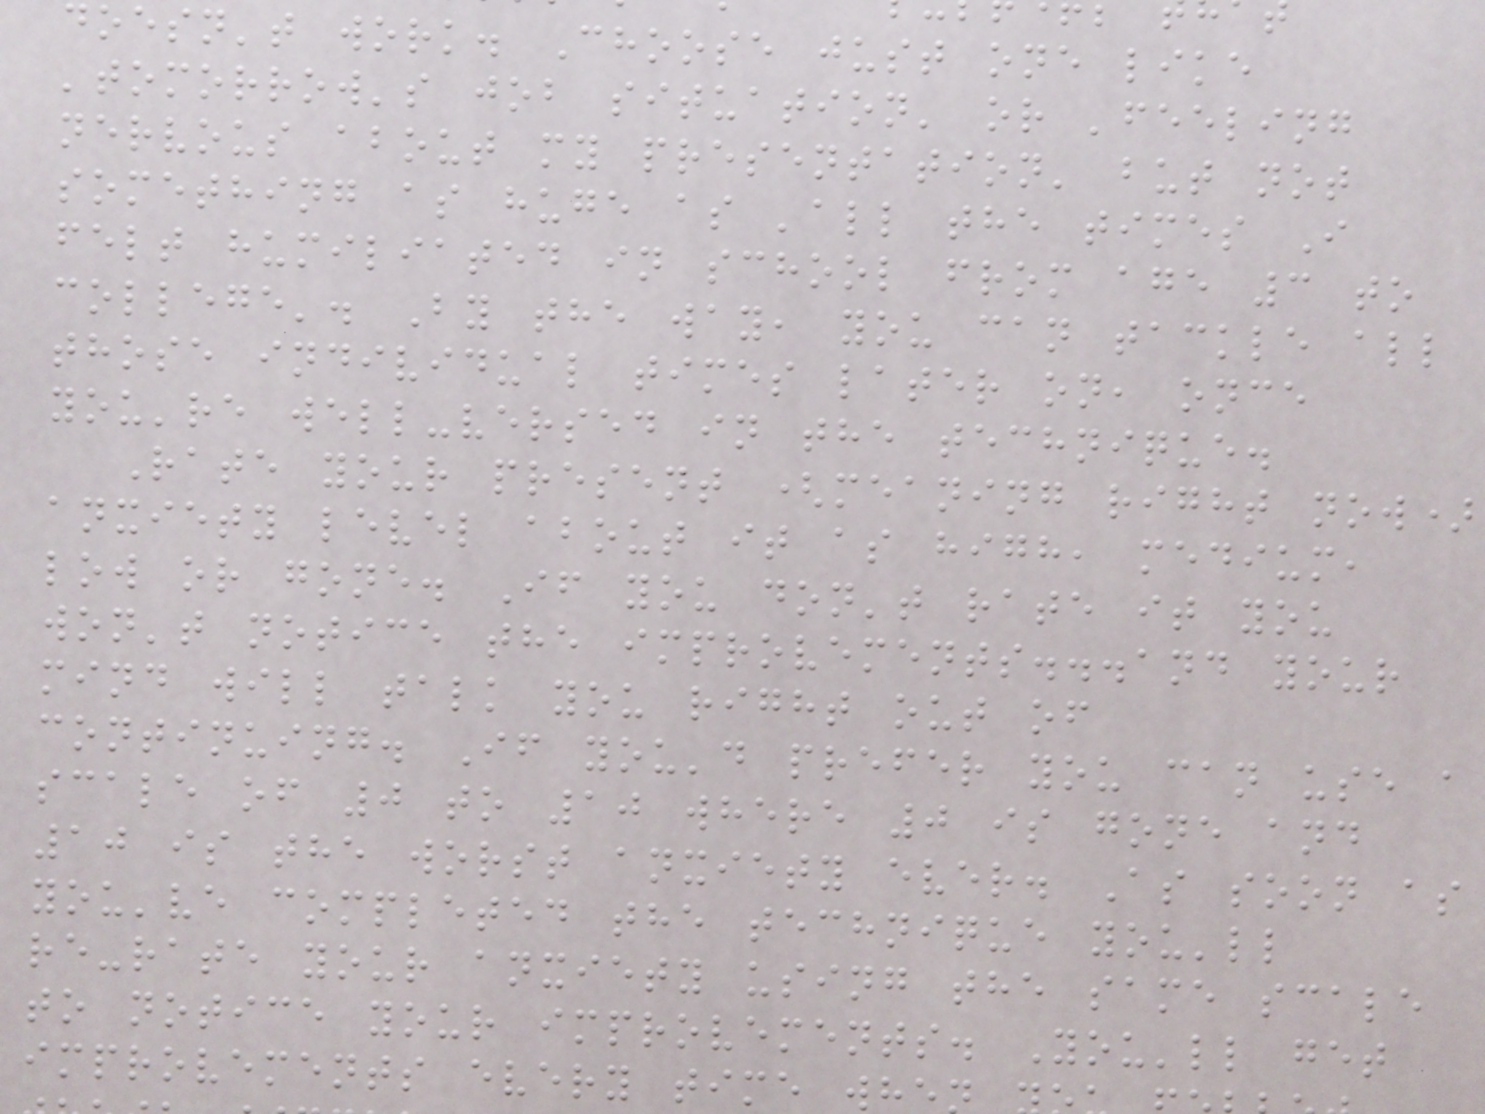doesn't work. Choose just one like
'tomorrow's job situation' or 'feeling
nervous about my presentation' but not
something as huge as 'all the times I
felt humiliated in school from age 3 to
college'. By the way, you can tackle all
those individual times later on, once
you're well-versed in the technique.
Rate your present (meaning right now)
anxiety level about it as high, medium,
low or gone. If you don't rate it you
won't notice the improvements...and your
mind will talk you right out of
continuing. If you'd prefer you can use a
scale of 0 to 10 where 0 is gone and
10 is the worst anxiety ever. As soon as
you've completed the technique you'll
re-rate your anxiety using the same scale
to notice your improvements. You'll get
improvements every time wh
